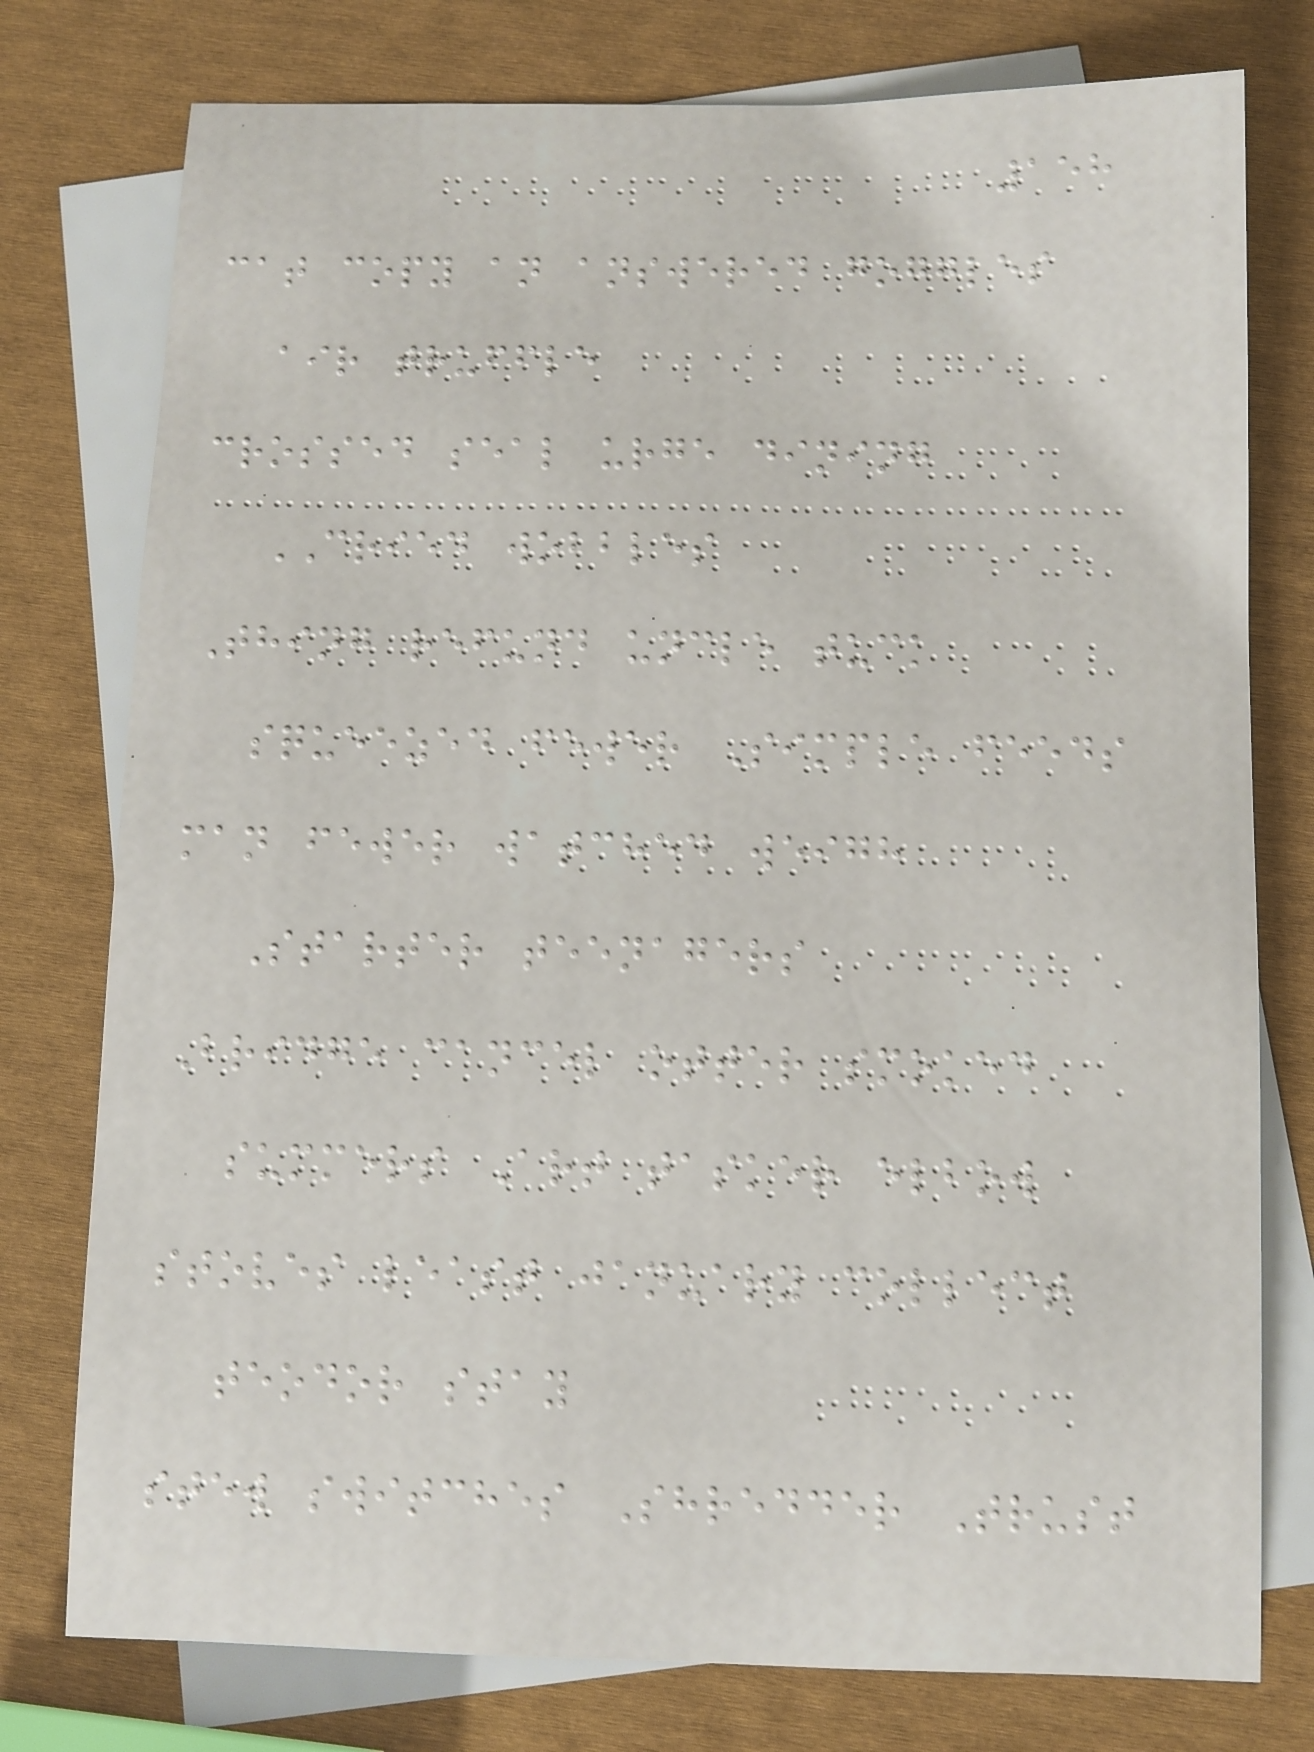158
cat copy an answered goggles
air truffle
crossed seal urge dining
CRIED wobbles
Thing refund uncle tuck
squeezed fewer Simple feeds
man fewer watched weigh
Starter teenagers
Bridge cancel otter smoked
summers Art tasker elbow
stoves least january collect
teodor stay
stew switches Shredder Trust
